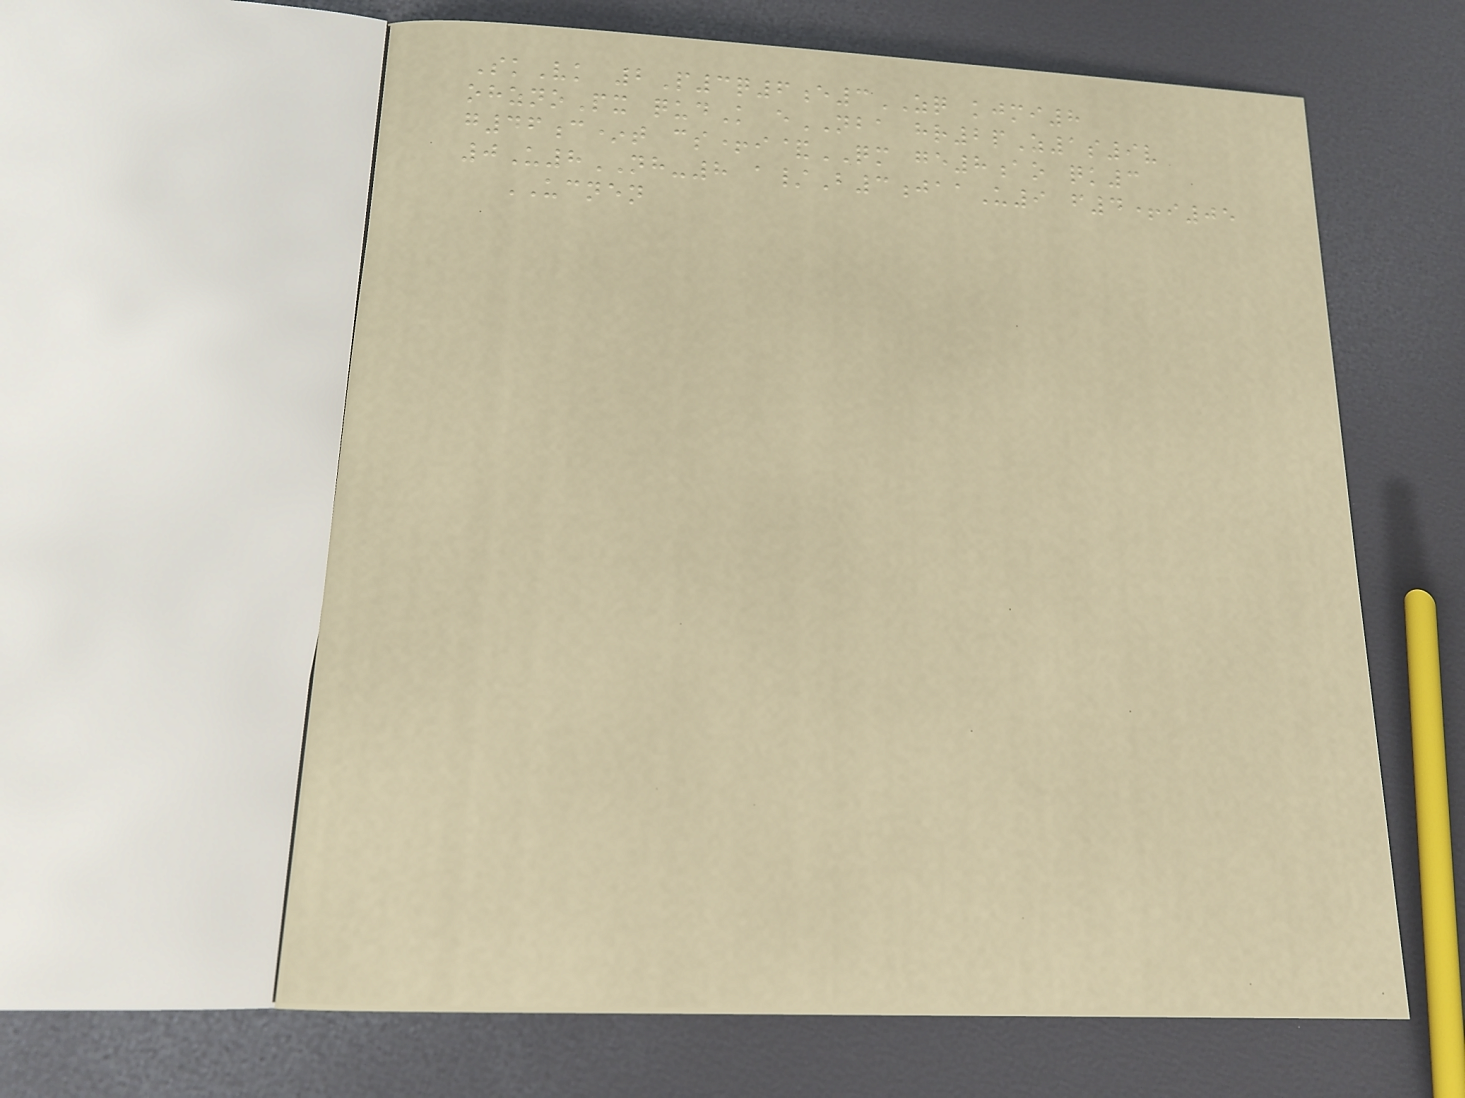SkVk 2P3q6e3ZQ kjmi8
ohznoPx qudK eNBA hr2pZ1s9v
g46c*t cs+i&QM ge8ao qk3
0U8NH-8 a/B3jaaU9 f4+i05
UCNEN
